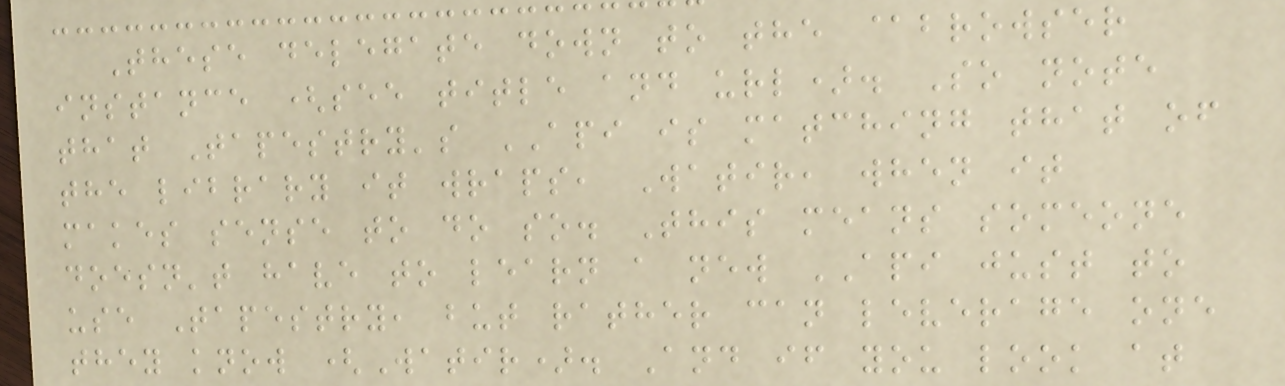These delegate down to the @browser
instance (see title and url). So note
that Tapestry's API is matching that of
the library it wraps, Watir, when it
makes sense to do so. This means someone
doesn't have to learn a new API just to
use Tapestry, but rather can leverage one
they know (Watir). And if you look at
